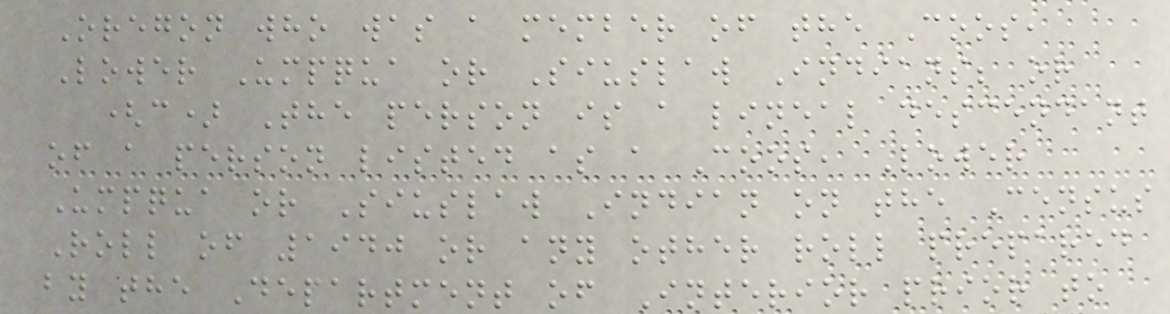Oregon who was a member of the Coos,
Lower Umpqua or Siuslaw Indians; or
(c) The person is a lineal descendant
of a person listed as a Coos, Lower
Umpqua or Siuslaw Indian on the Census
Roll of 1940 or any other roll prepared
by the Department of Interior prior to
